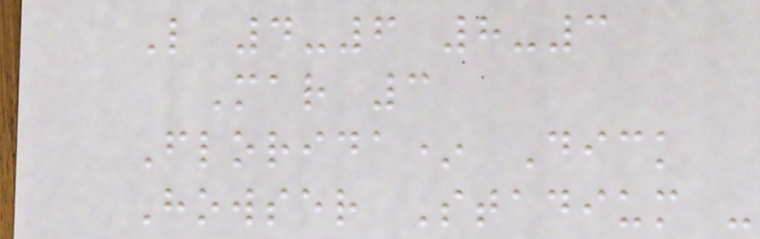L 4-6 8-3
Mar 3
Florida* Dick
Howser Stadium -
